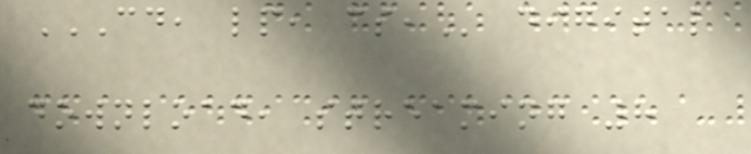CD, LP, CS, digital
download, streaming 8
